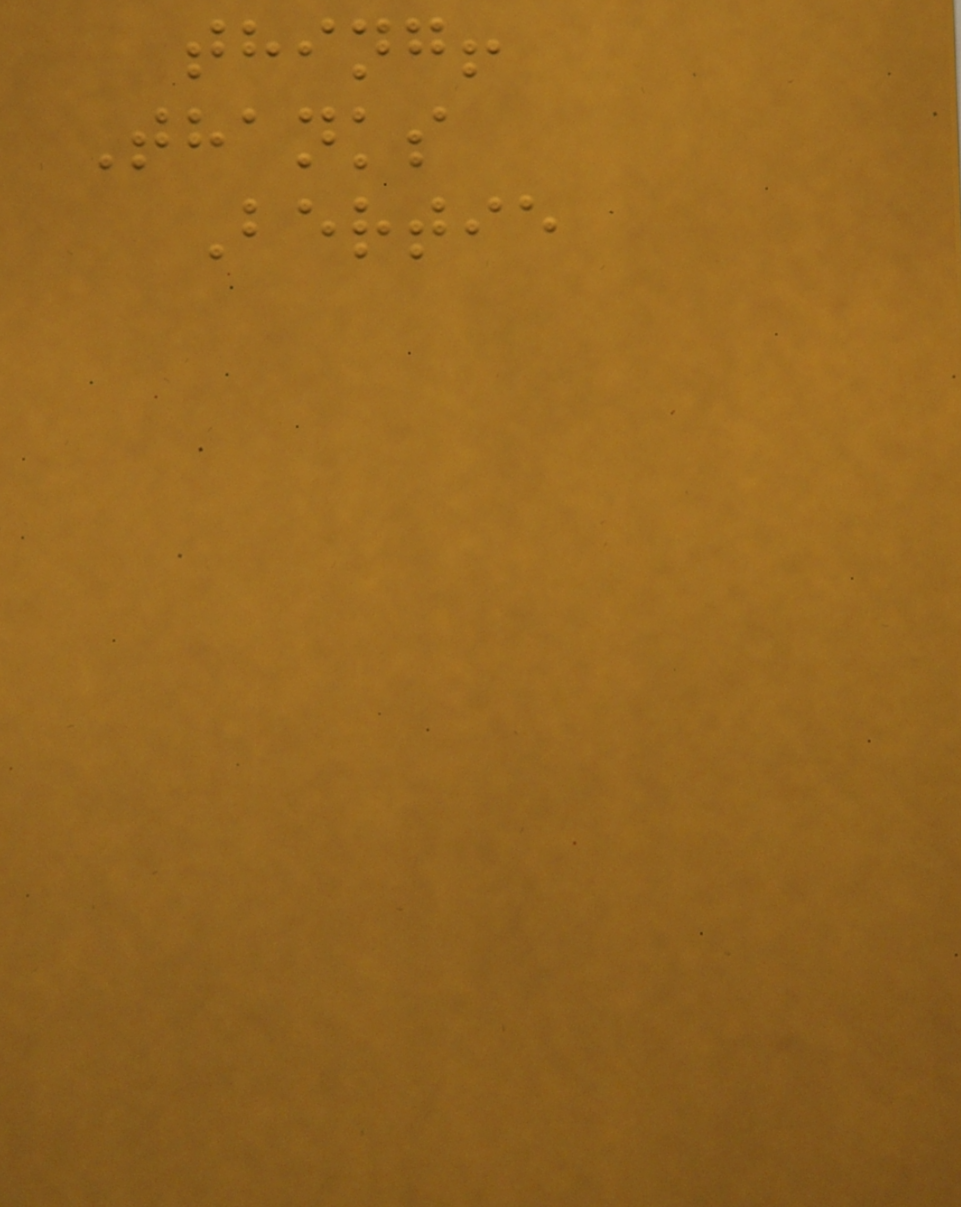thing!
Thanks
Bertie
